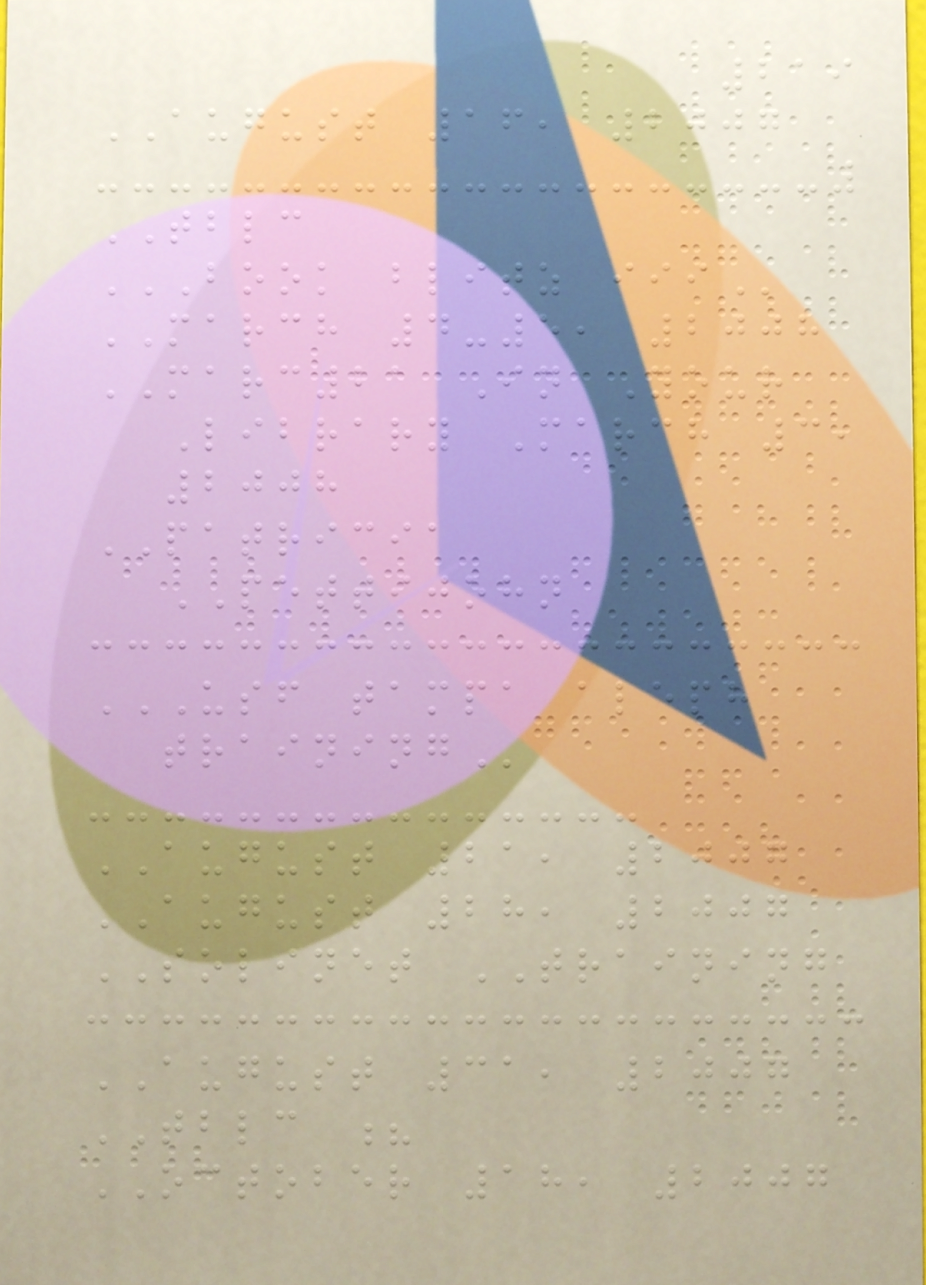219
AUGUST 16, 2007
TBLC
BOOK BLITZ III
MARCH 4-5, 2008
MARC21 In Your
Library March 3,
2008
PATRICIA
PETTIJOHN
USF TAMPA ALEPH
TRAINING
AUGUST 21, 2007
AUGUST 28, 2007
SOLINET TRAINING
AUGUST 31, 2007
TBLC ?
OCTOBER 18, 2007
